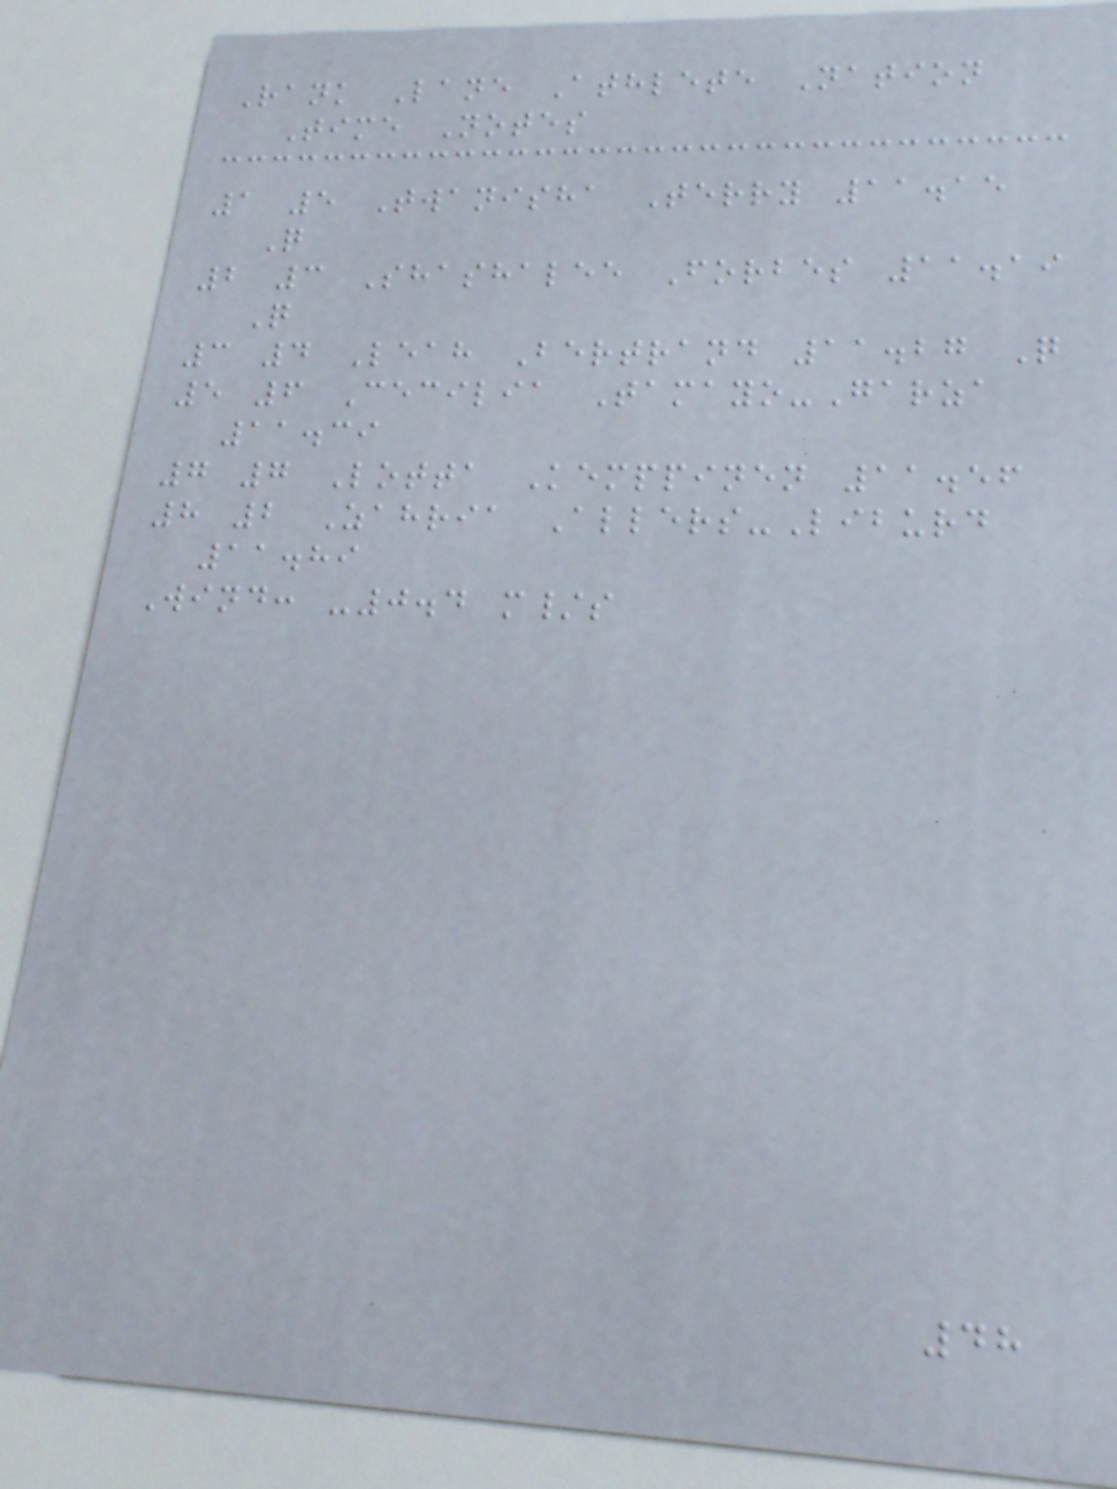Rank Lane Athlete Nation
Time Notes
1 5 Twanisha Terry 11.15
Q
2 3 Shashalee Forbes 11.19
Q
3 4 Leah Bertrand 11.27 Q
5 6 Cecilia Tamayo-Garza
11.39
7 7 Lotta Kemppinen 11.56
8 2 Zahria Allers-Liburd
11.89
Wind: -0.4 m/s
48
